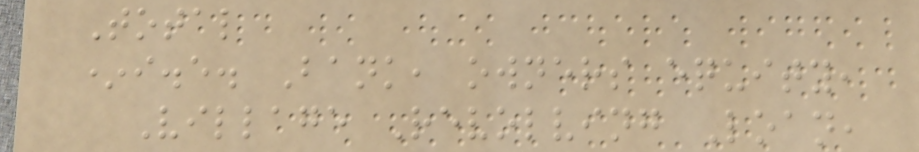Total
*i.e. Bank, owners equity,
Village Revolving Loan,
